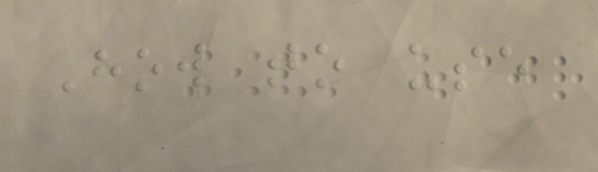How to use
